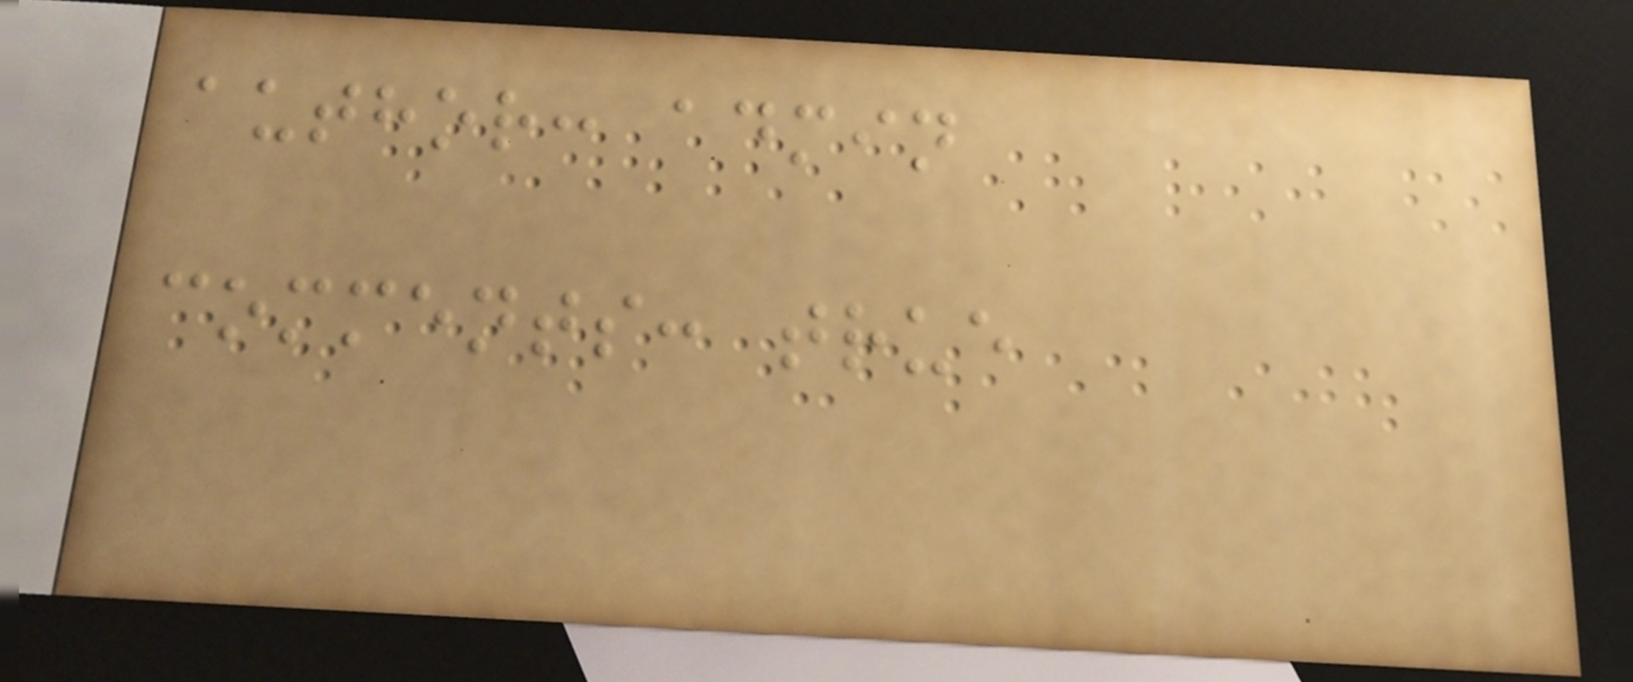author: admin
comments: true
